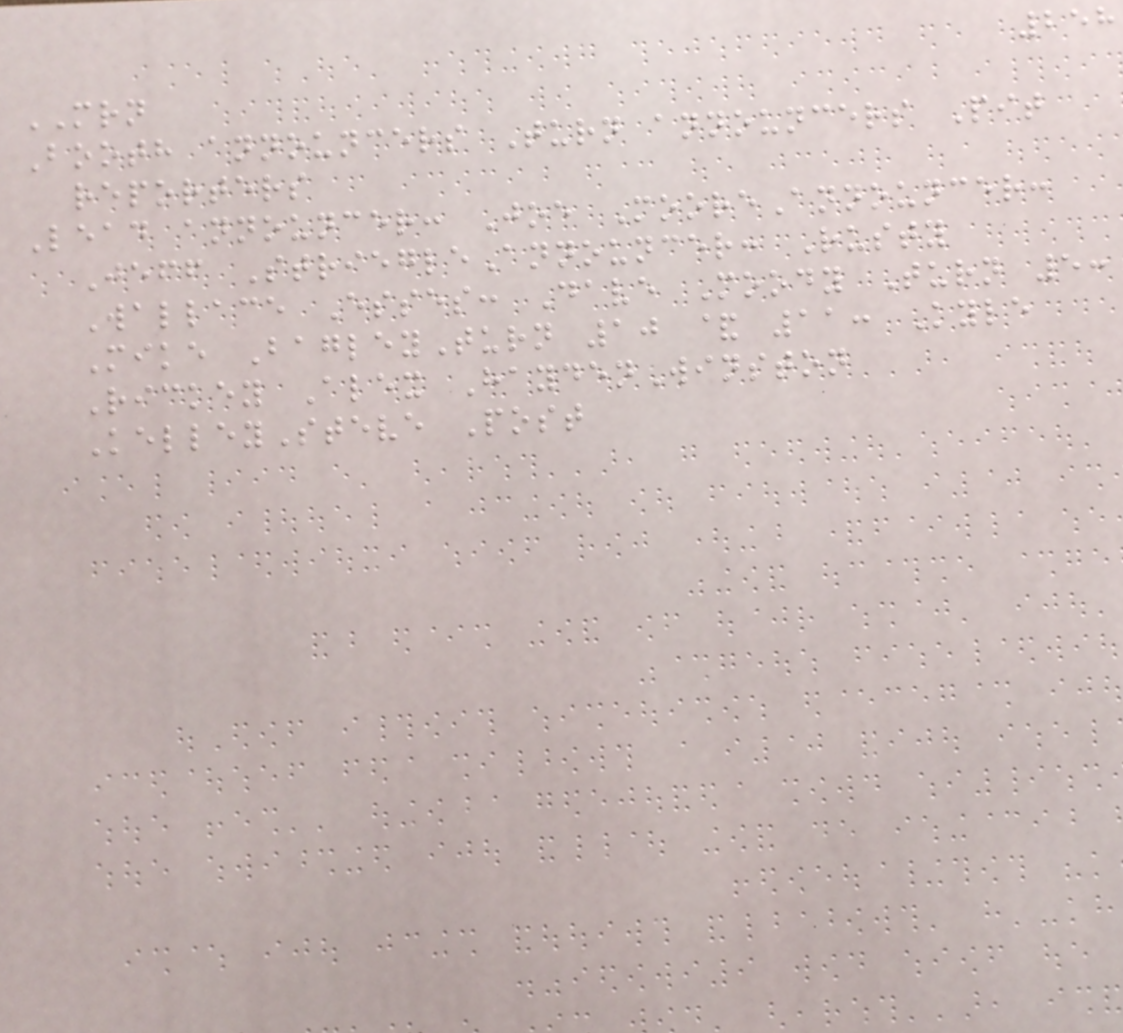258
MRN
Booth announcers Turn announcers Pit
reporters
Lead announcer: Joe MooreAnnouncer:
Jeff StriegleAnnouncer: Rusty
Wallace Esses: Dave Moody Turn 5:
Mike BagleyTurn 10 & 11: Kyle
Rickey Alex HaydenWinston
KelleySteve Post
